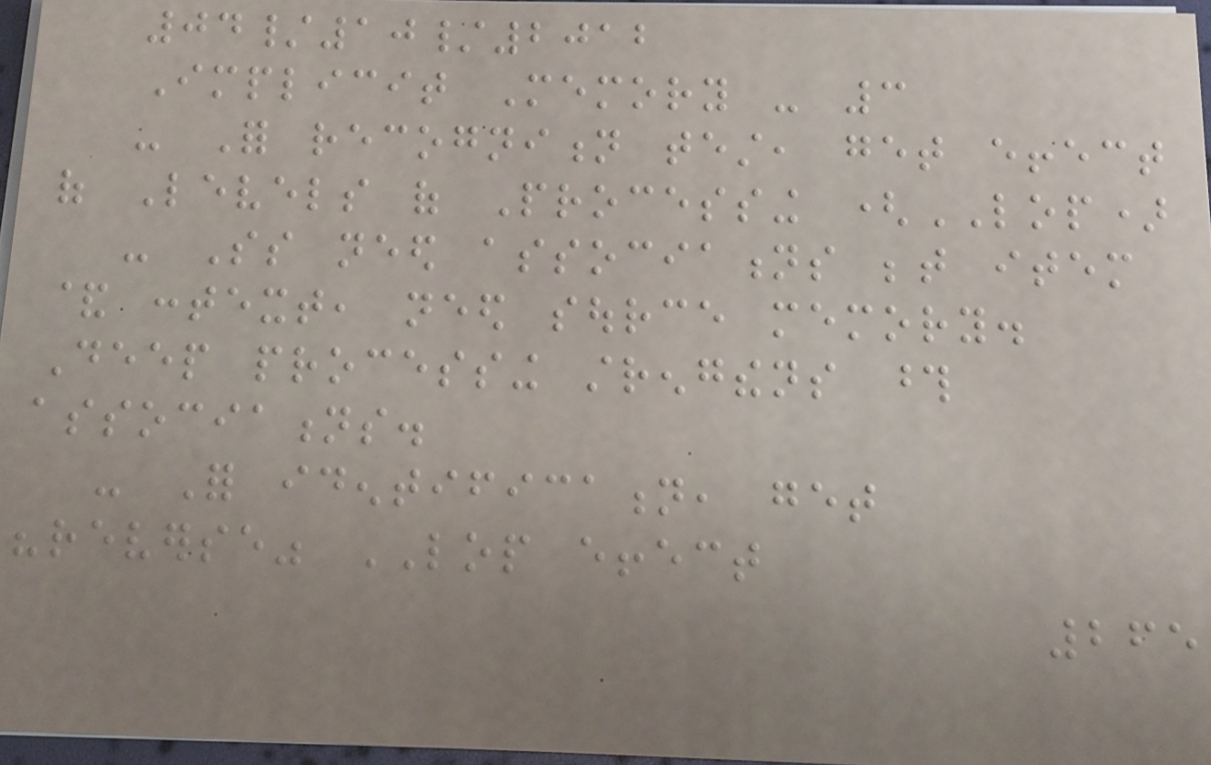04/10/2012
Implicit Memory - 3
- For recognition test, get effect
of Levels of Processing (LOP)
- Ss need associations between item
& context, need source memory.
Deep processing strengthens those
associations.
- For identification, get
"reverse" LOP effect
265
